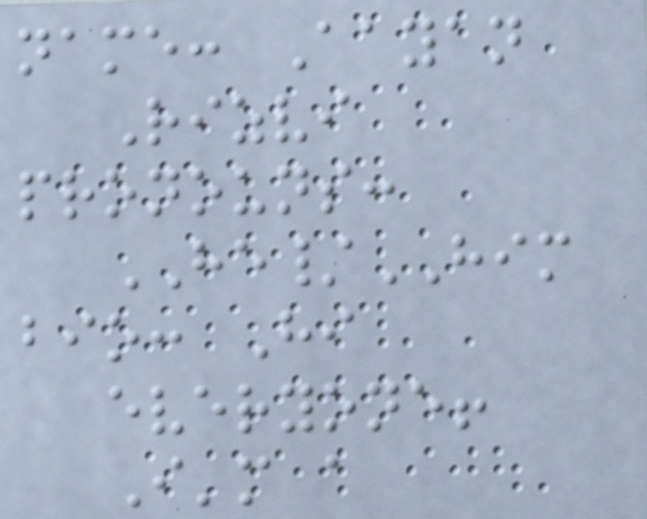name: Aayan
Rizvi
pronouns:
HE/HIM
bio: Hi
everyone!
I'm a
